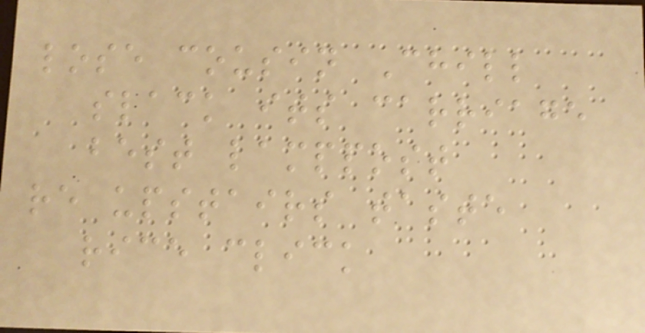lose cousin Chill
slack its carriage
best lamppost
re upstairs taste
rice click
